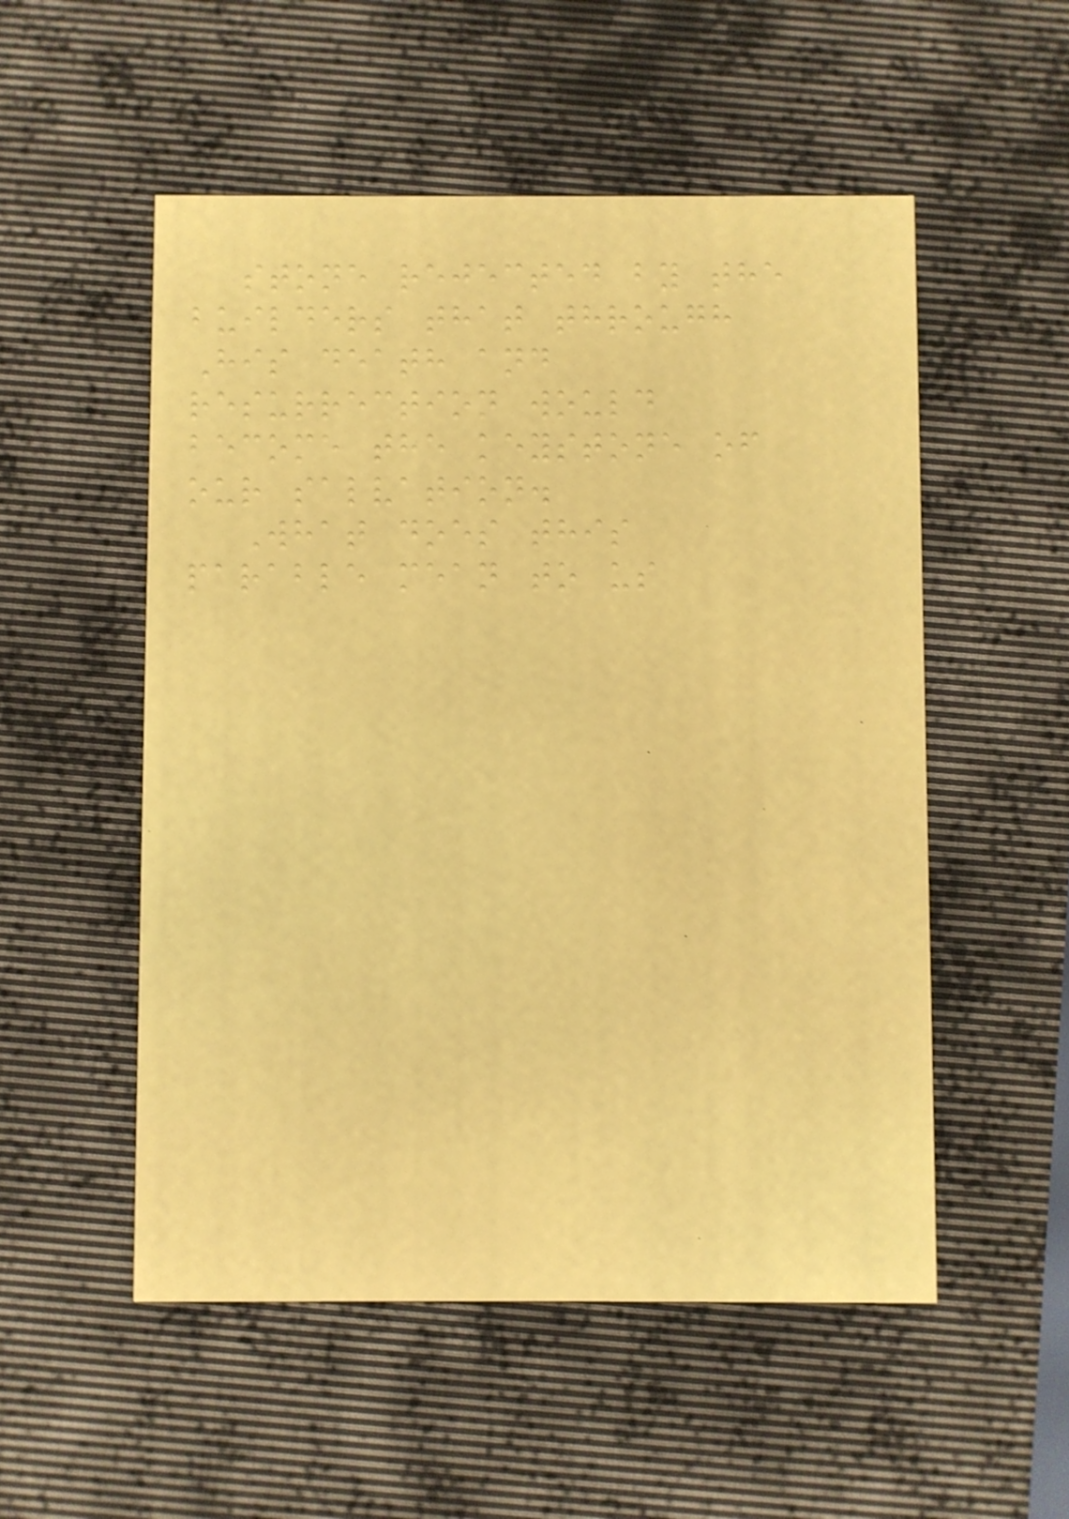stone rejected by the
builders that through
His death and
resurrection would
become the keystone of
our salvation.
What does this
parable mean to us
